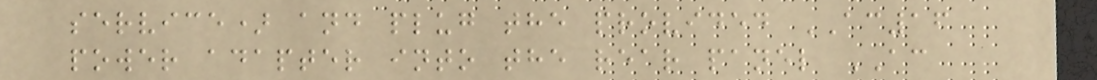service) and plug the provided AC16
power adapter into the rear panel AC
